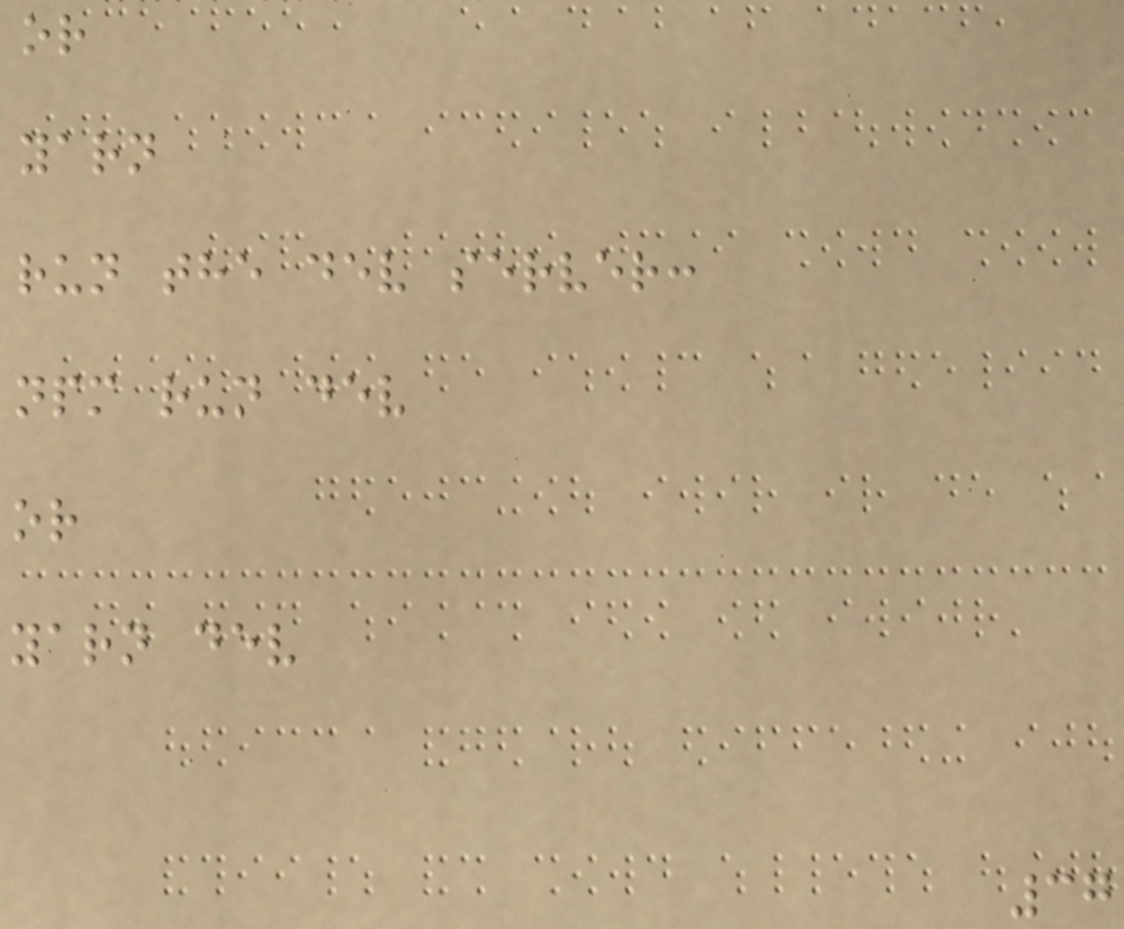or
yarn
run the dev server:
npm run dev
or
yarn dev
37
